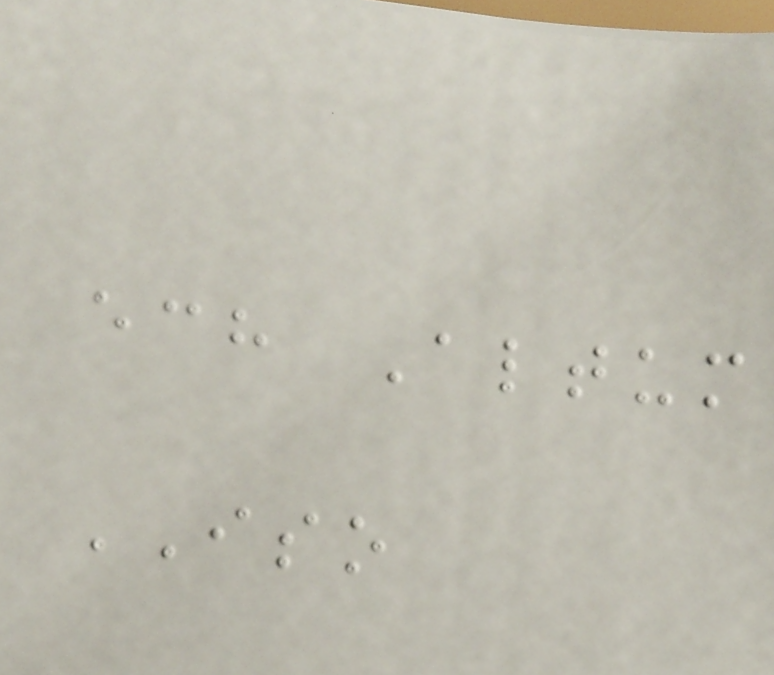ech Altum
ISO
